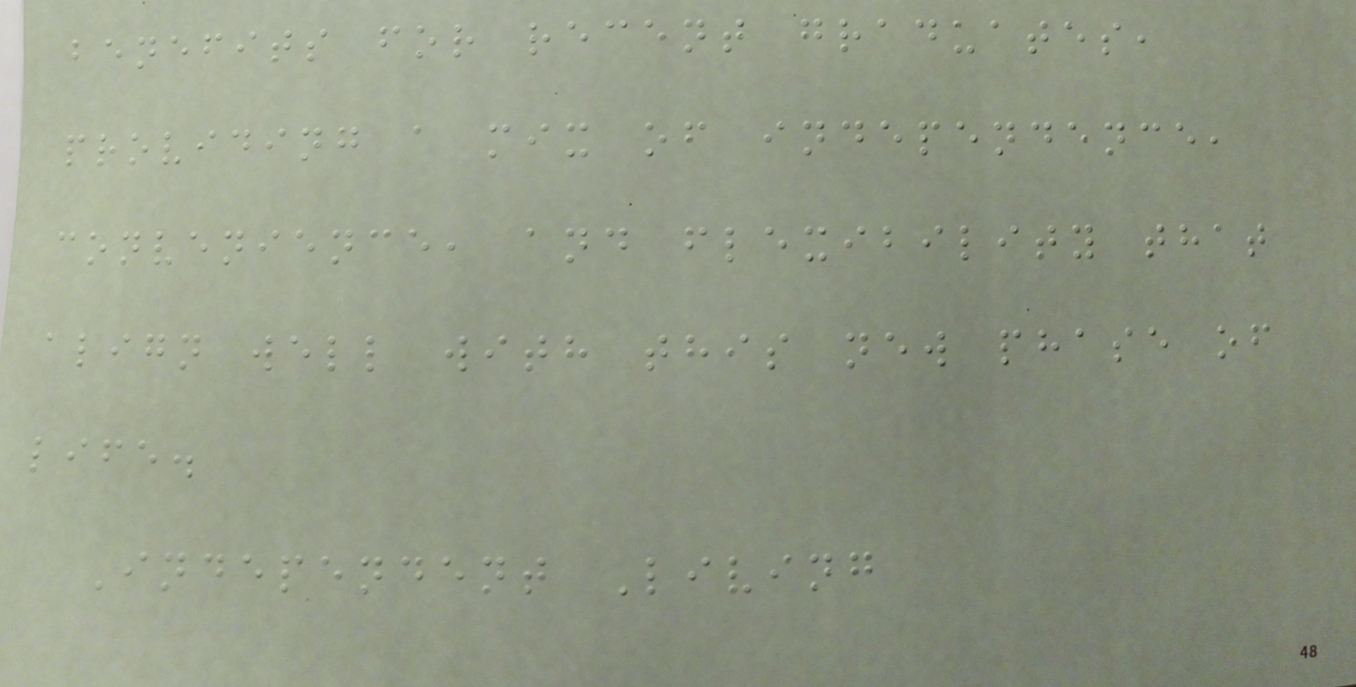benefits for recent graduates,
providing a mix of independence,
convenience, and flexibility that
align well with this new phase of
life.
Independent Living
